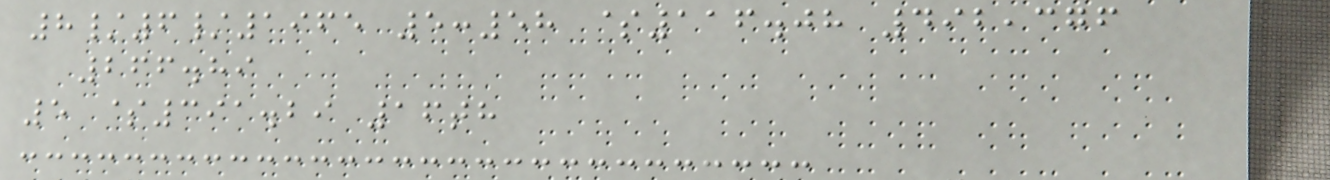8/6/1965 5:58 $116.08 492,376
266.89
5 $391.29 16th
